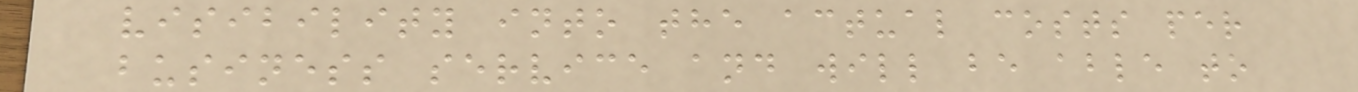visibility into the actual costs per
business service and will be able to
